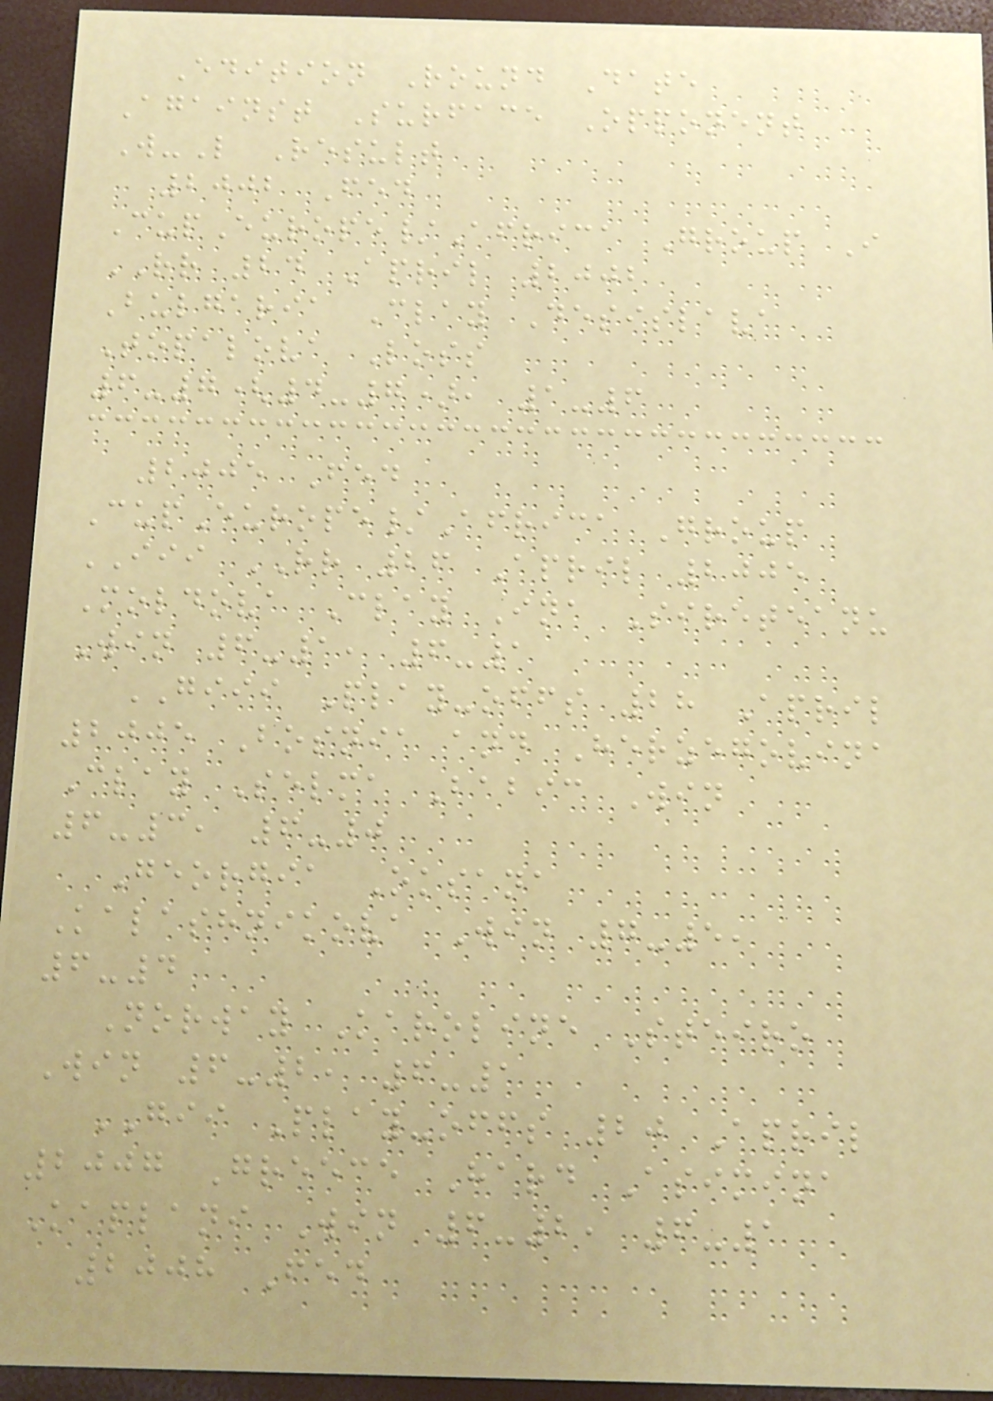Edition Round Date
Against Surface Opponent
W-L Result
2002 Fed
CupEurope/Africa Group I
RR 24 April 2002
Bulgaria Clay Desislava
Topalova Loss
6-7(4-7), 1-6
2005 Fed
CupEurope/Africa Group
III RR 26 April 2005
Moldova Clay Ina Sireteanu
Win 6-1, 6-1
GIII Play-offs 28 April
2005 Bosnia and Herzegovina
Clay Selma Babic Win
6-3, 6-0
Georgia Oksana
Kalashnikova Win 7-5,
6-4
Norway Karoline Steiro
Win 6-2, 6-1
GII Play-offs 20 April
2007 Greece Hard Asimina
Kaplani Win 6-2, 6-1
2008 Fed
